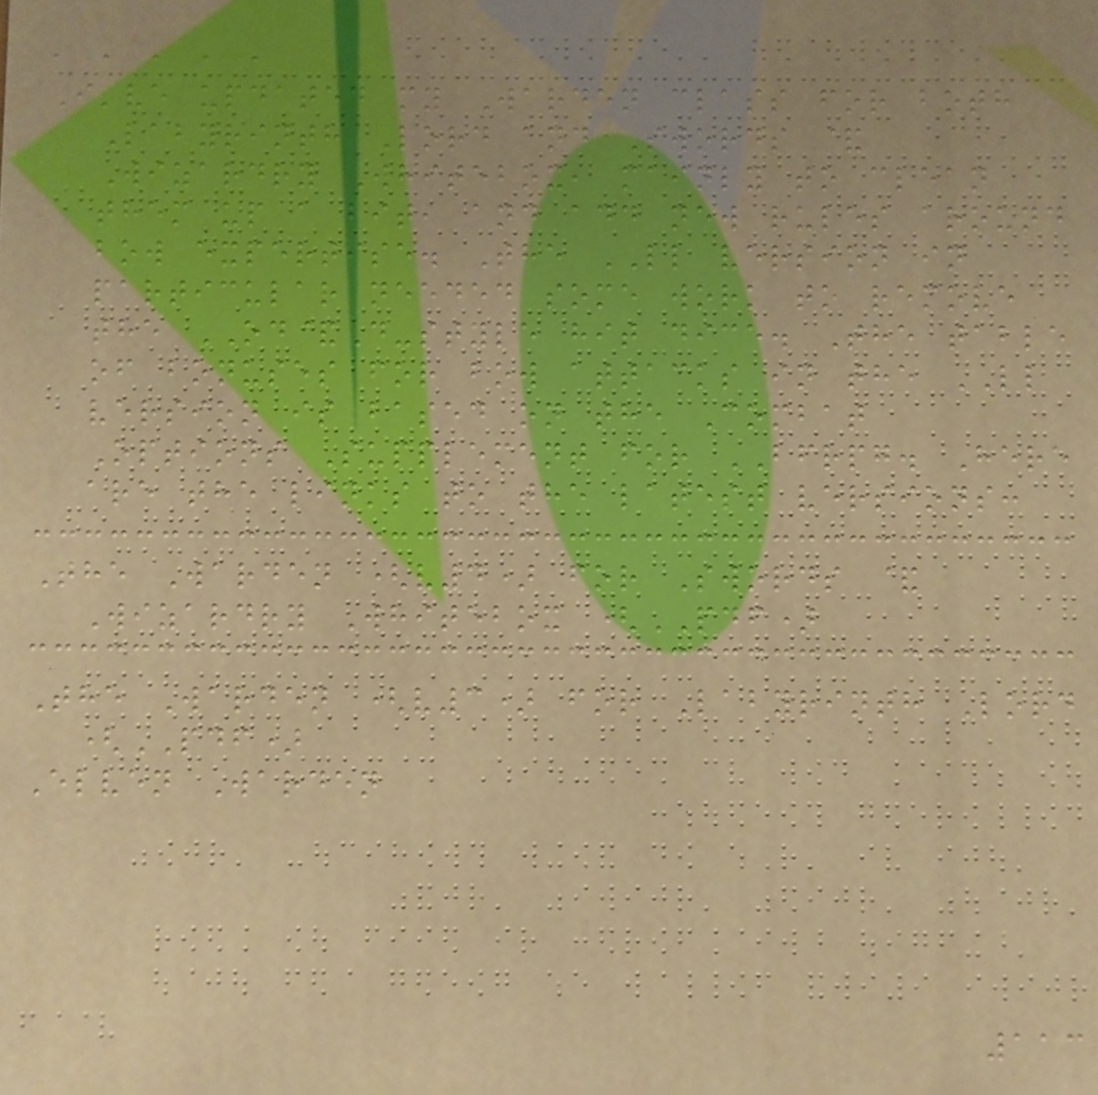, , , , ,
I've updated my Warden class for both
Labyrinth Lord and Swords &
Wizardry Whitebox, mainly to clean
them up a bit, and add new rules around
bow expertise. The LL version in
particular needed some work to remove
the OD&D-style hit dice. The table
of bonuses for bow attacks in the LL
version is based on the Combat
Options Supplement for BFRPG. Here
are the links to the latest versions:
The Warden (v4) for Swords &
Wizardry Whitebox (PDF)
The Warden (v3) for Labyrinth Lord
(PDF)
Elven Warden
113
